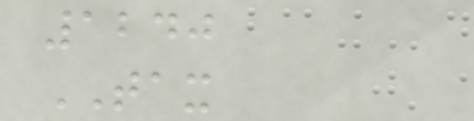1240
TAX
